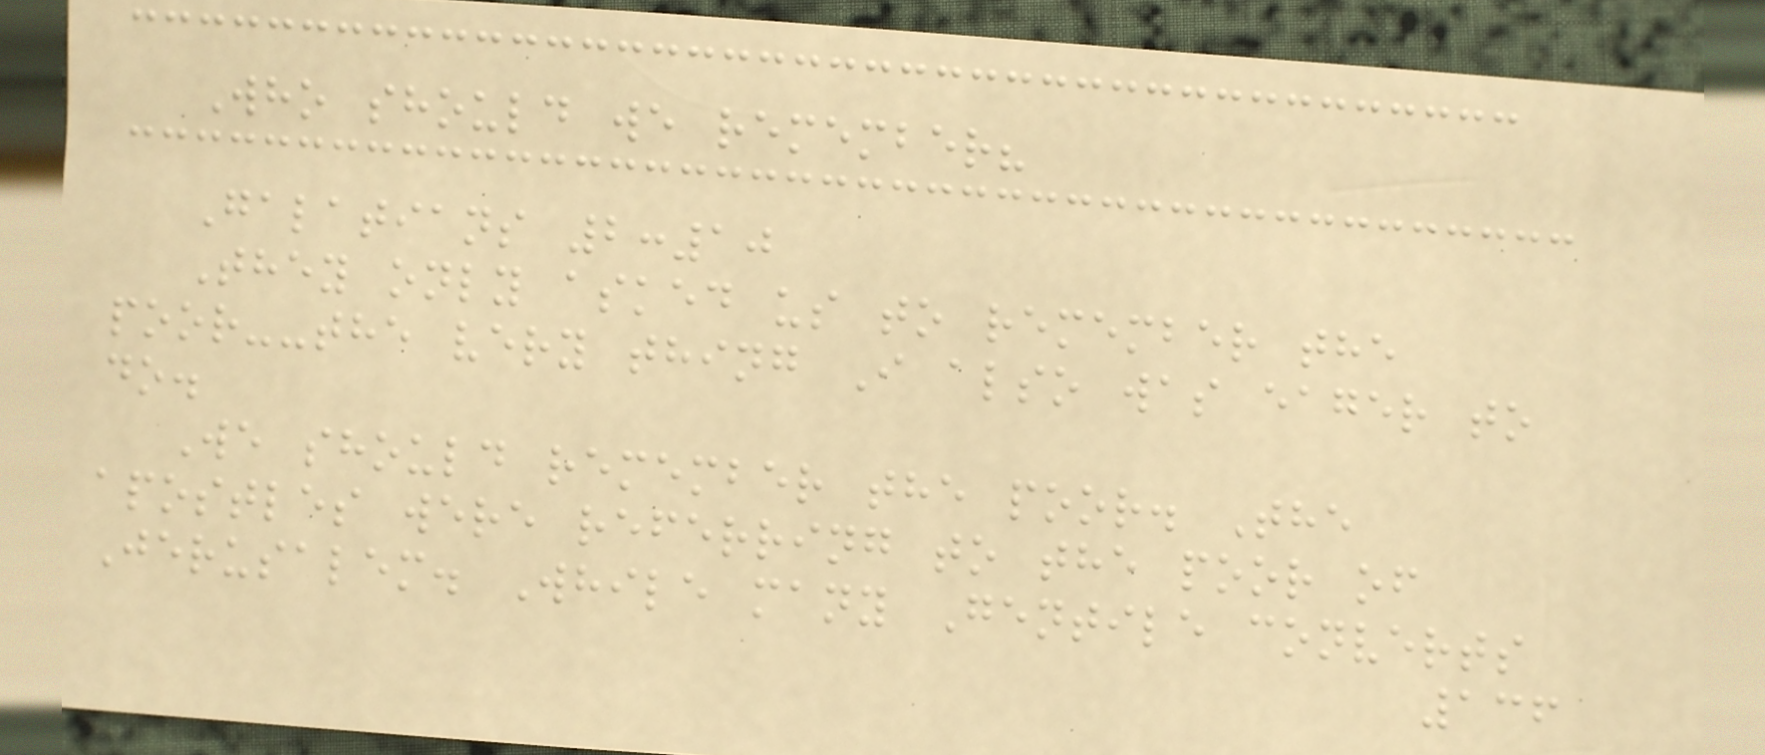Who should we remember?
Galatians 2:10
They only asked us to remember the
poor--the very thing I also was eager to
do.
We should remember the poor. The
apostles were referring to the poor of
Jerusalem. While many Gentile converts
136
